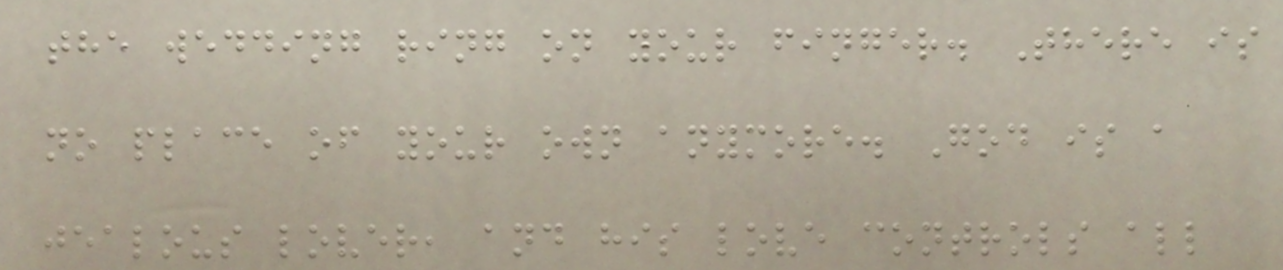the wedding ring on your finger. There is
no place of your own anymore. God is a
jealous lover, and his love controls all
